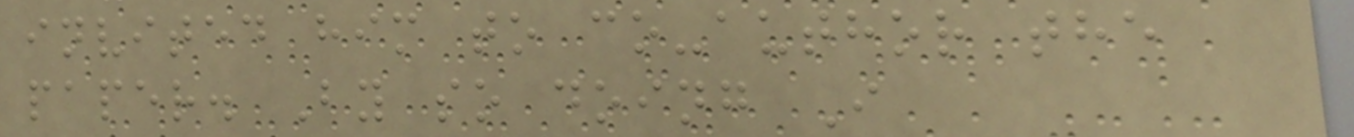invited him to co-author the
paper. By so doing I
